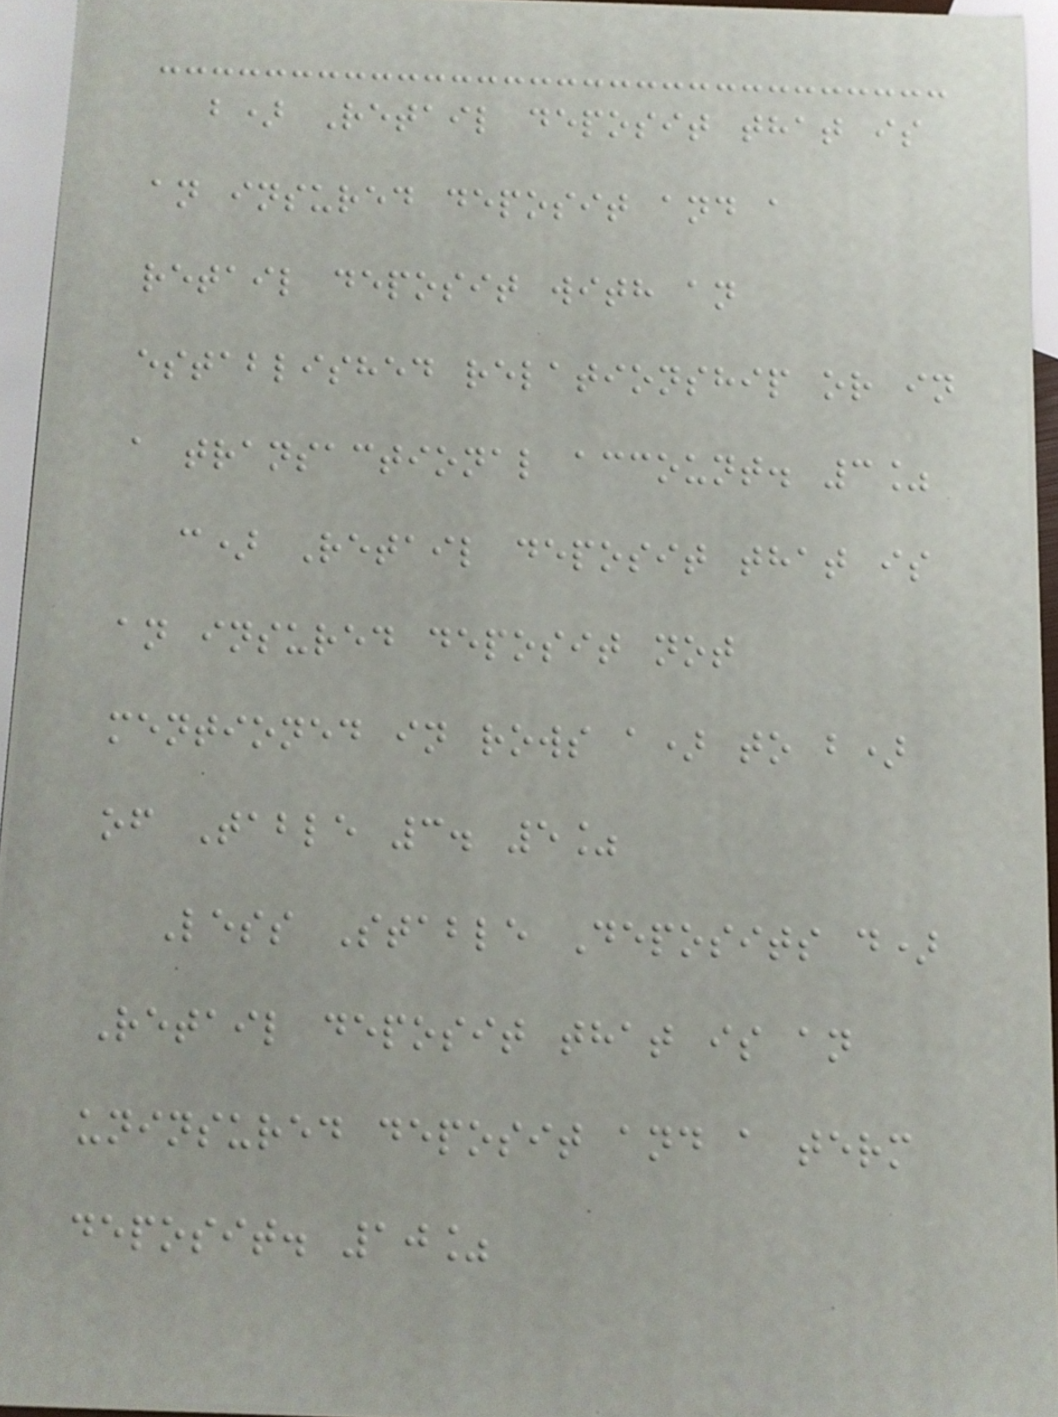b) Retail deposit that is
an insured deposit and a
retail deposit with an
established relationship or in
a transactional account. 3%
c) Retail deposit that is
an insured deposit not
mentioned in rows a) to b)
of Table 3. 5%
Less Stable Deposits d)
Retail deposit that is an
uninsured deposit and a term
deposit. 10%
